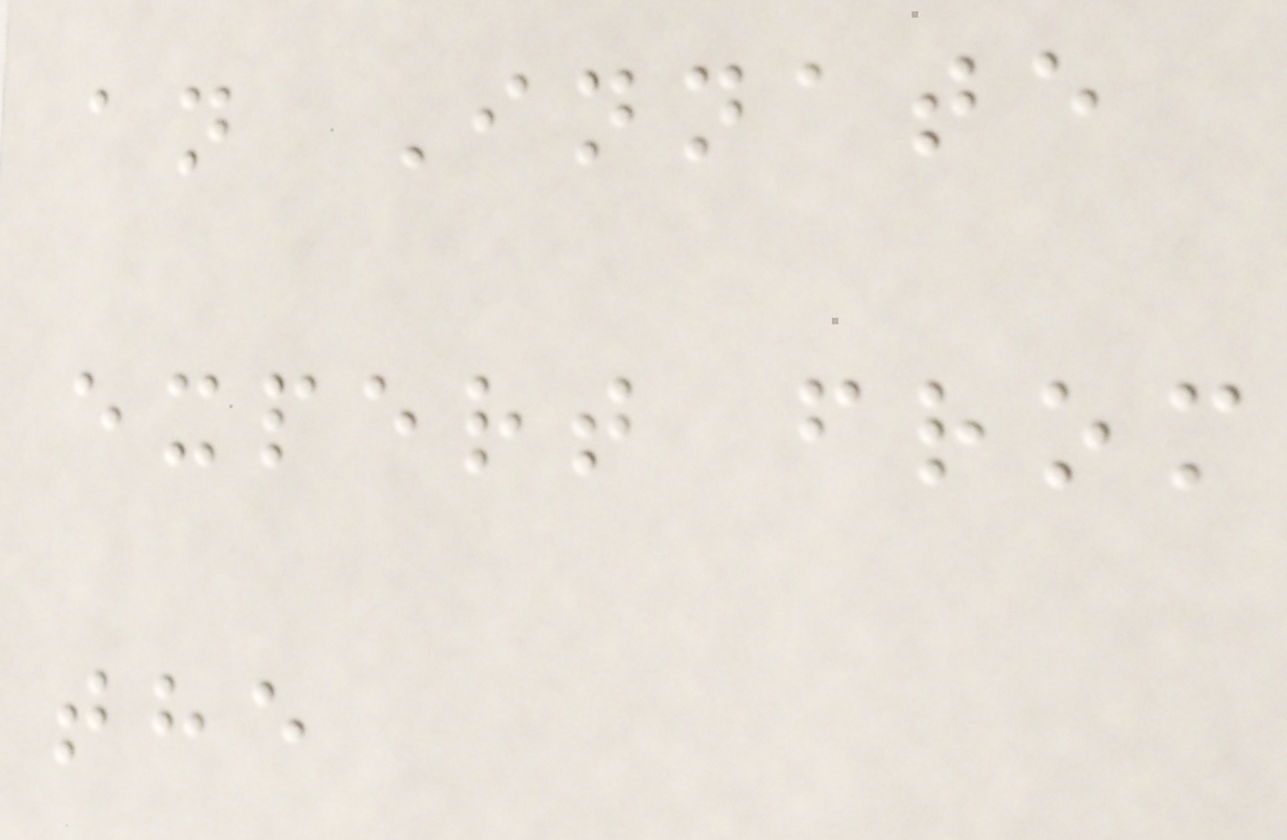an Innate
expert from
the
